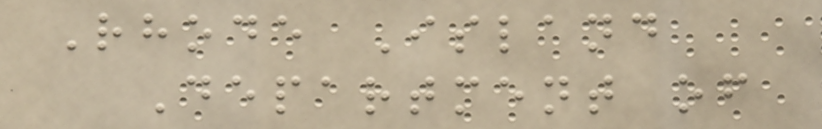Rhode Island
Department of
